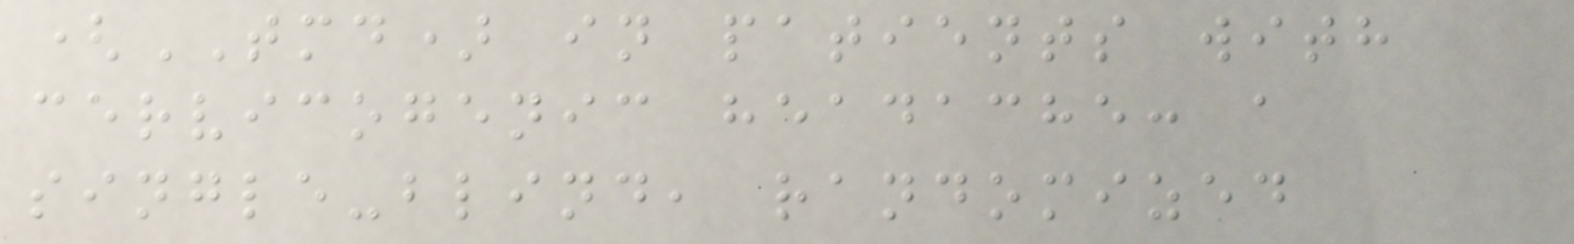(TMD) in patients with
cervicogenic headache: a
single-blind, randomized
